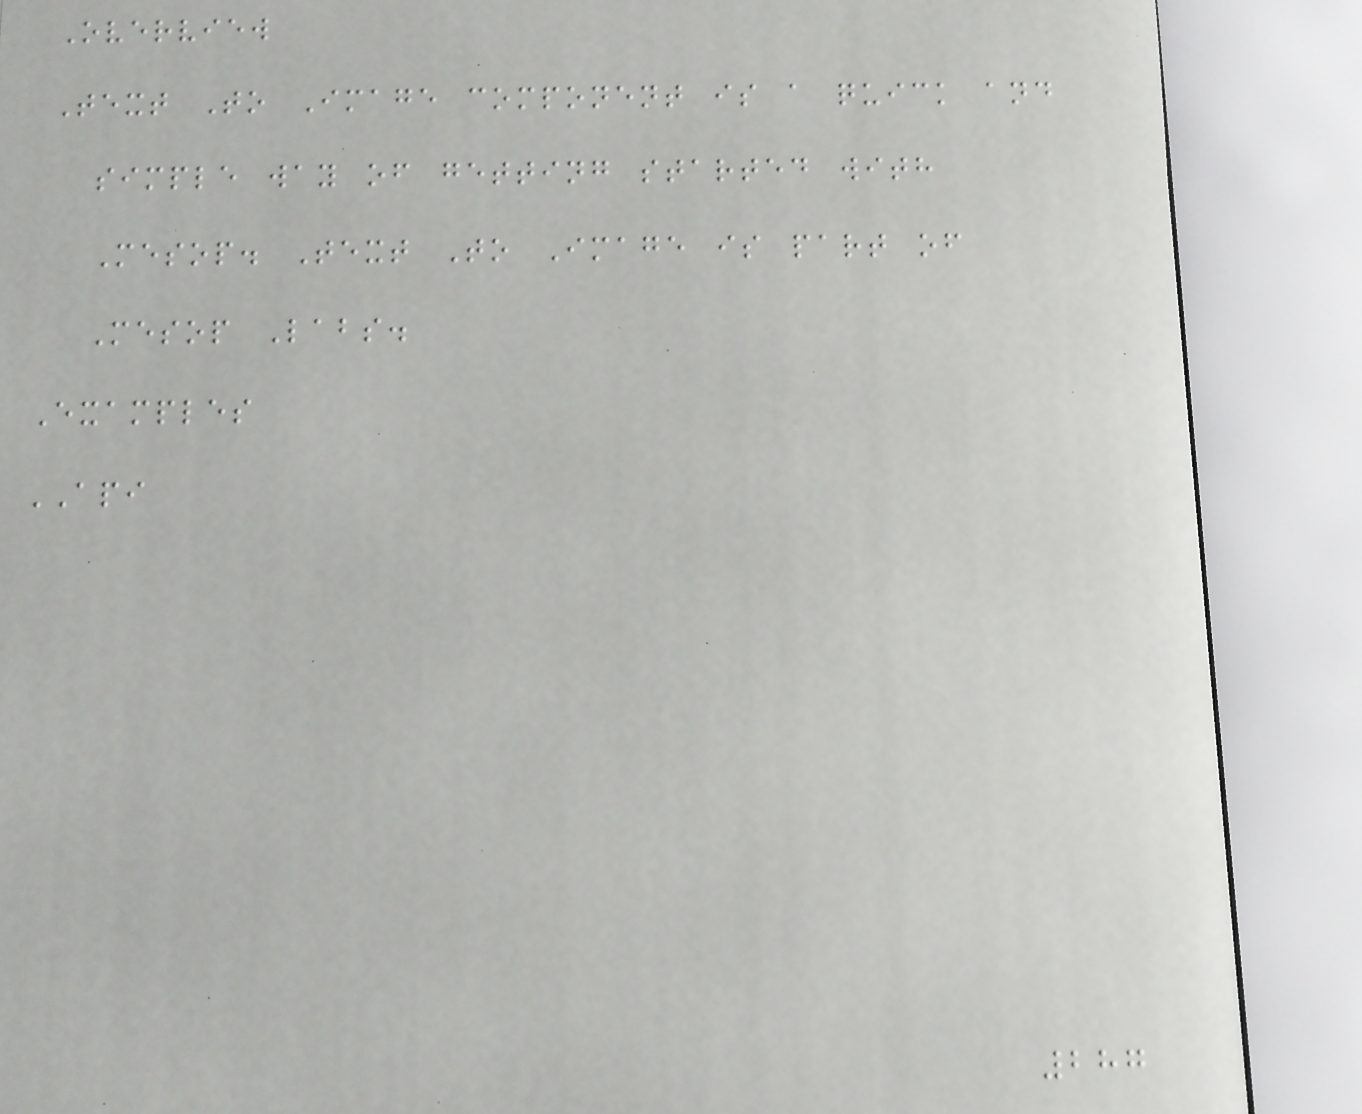Overview
Text To Image component is a quick and
simple way of getting started with
Mesop. Text To Image is part of
Mesop Labs.
Examples
API
287
